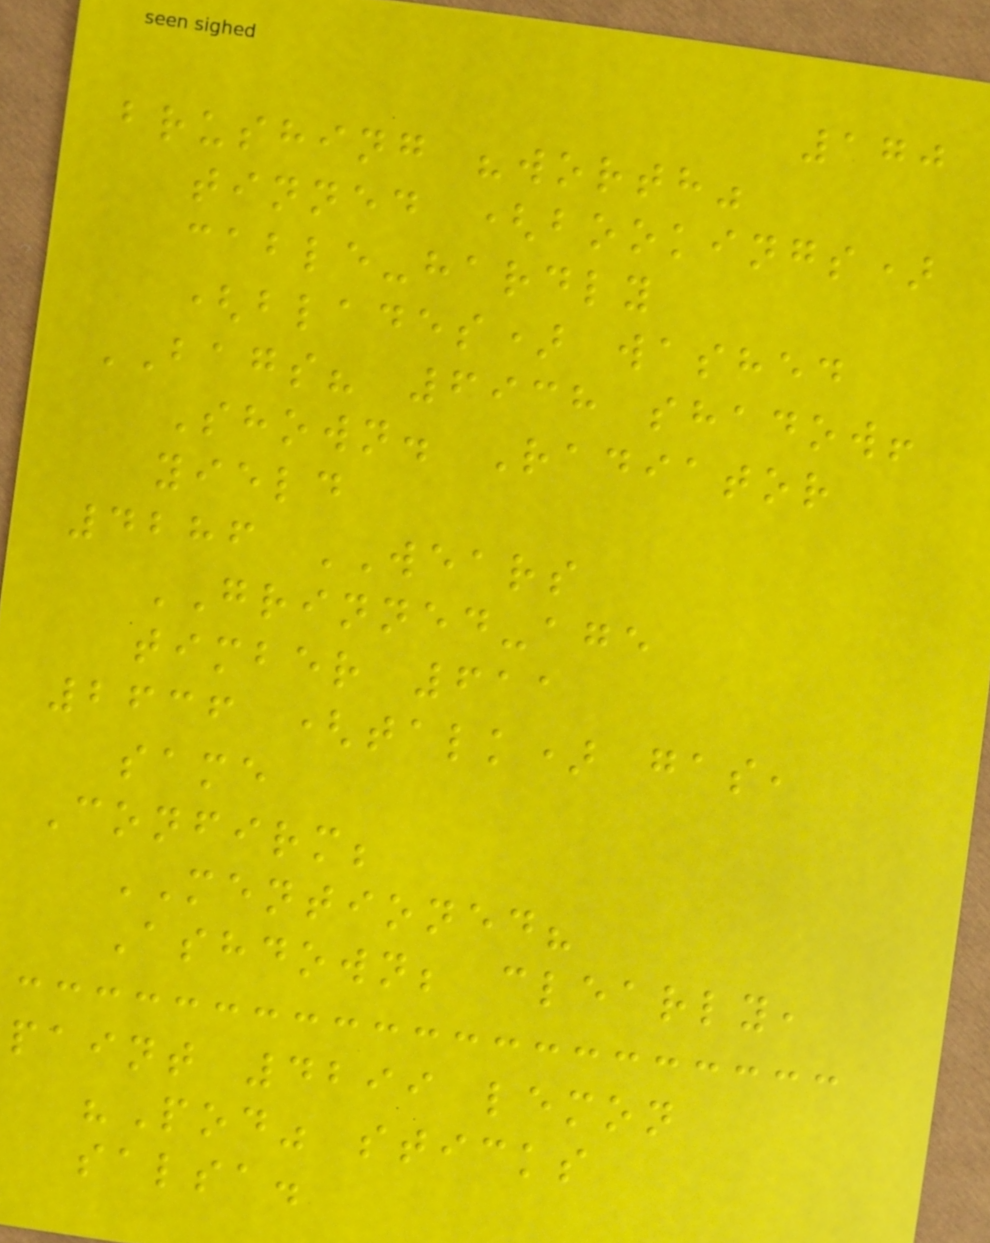170
brushing "worth"
tinned (bookings)
cable-hardly
(blades) washed
BAGS? 6938 shadow!
Shown. Radiator
yield
4286 WEARS
GRINNED-age
timber 611
2636 (talk) gas,
same
Confirm;
MENTIONED?
Ashdown; clearly,
paint 4299 lemon
"Pod" sticks
salsa.
